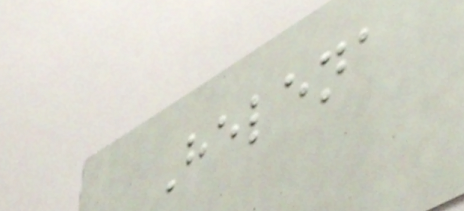Helena
